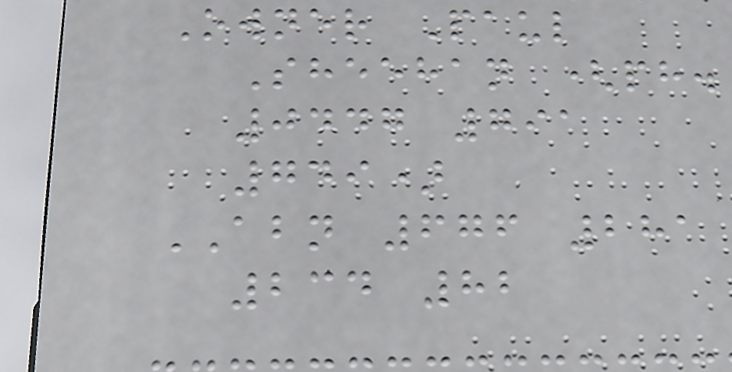Owner Paul
Sheehan (ph.
0447 791
749)
ABN 676 281
234 82
